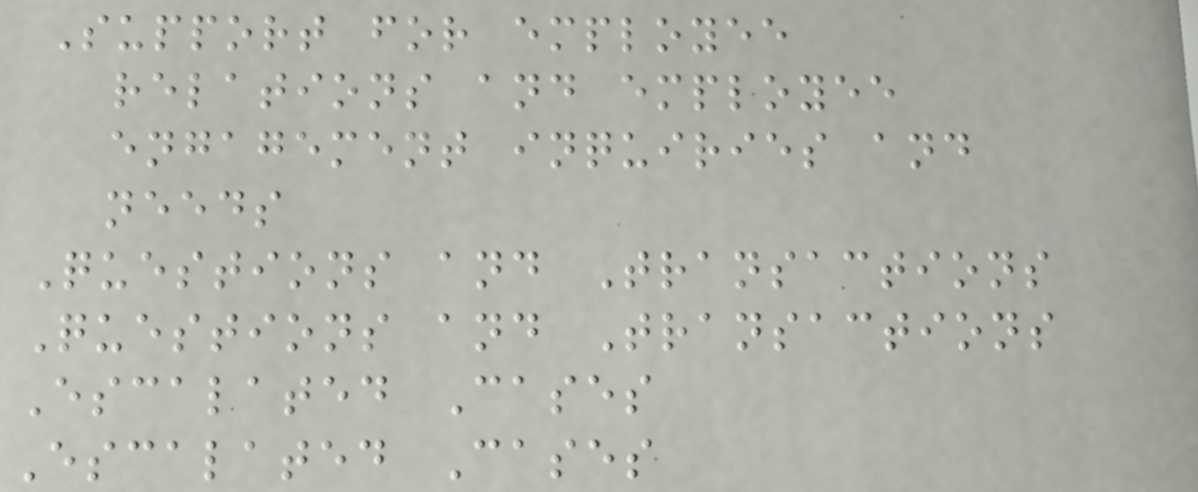Support for employee
relations and employee
engagement inquiries and
needs
Questions and Transactions
Questions and Transactions
Escalated Cases
Escalated Cases
